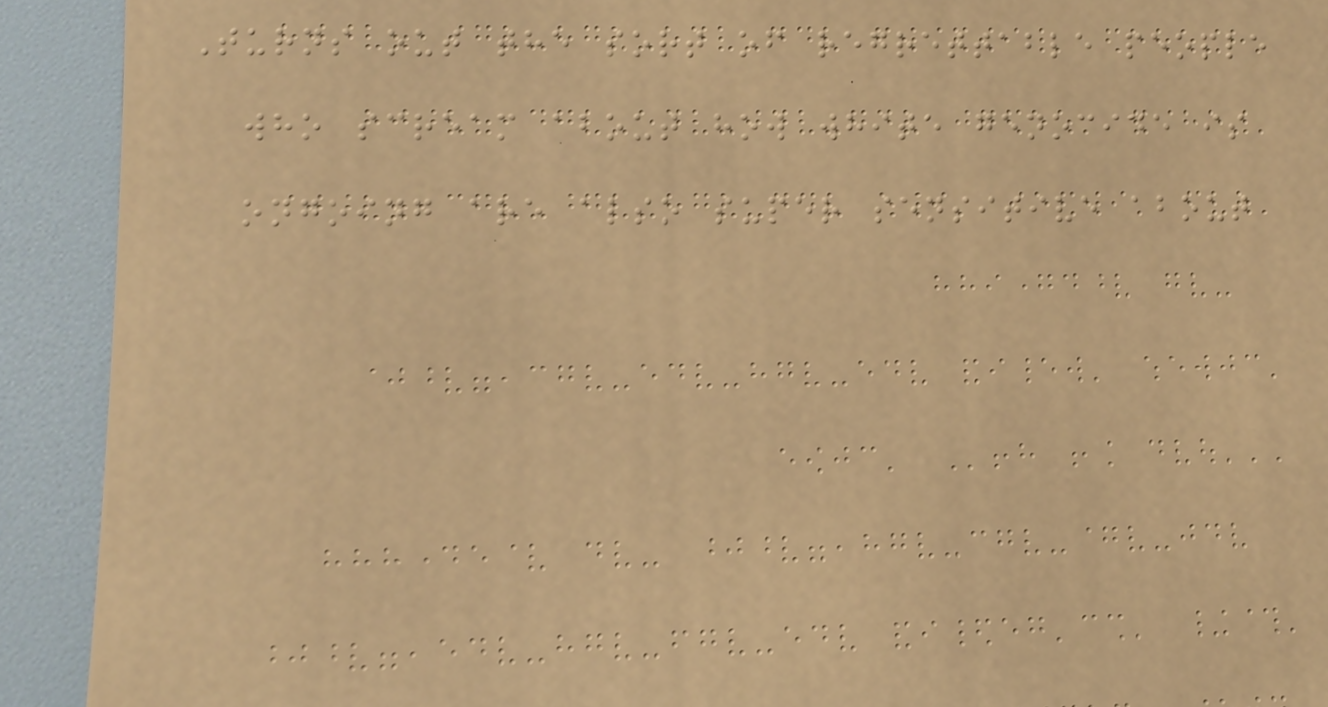Turns out the sort of regrettable people
who scream about how white genocide is
ongoing are also super sensitive about
